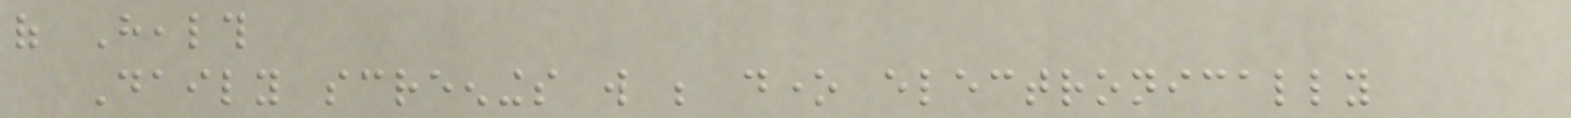of Health
Daily screenings will be done electronically
